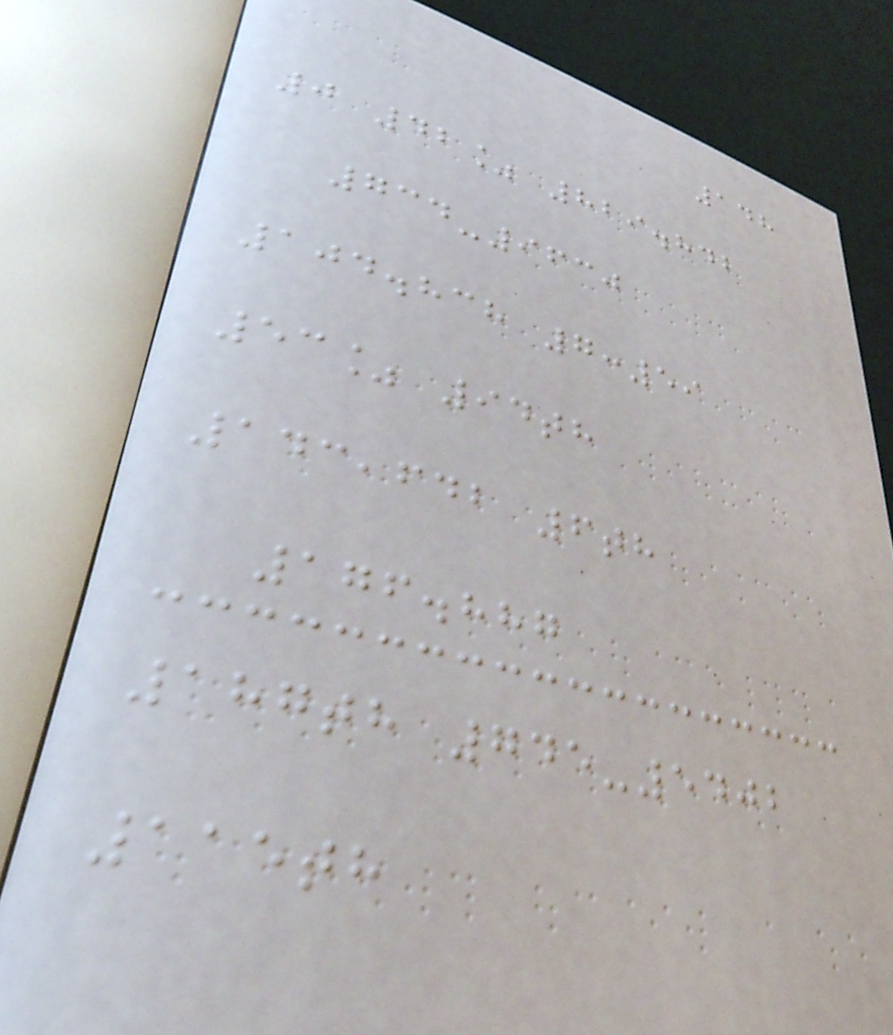148
0 42% 829.842
734-9630
104.838 7:59
53% 94th
143,642 6th
176.887
187th 745-5402
115th
